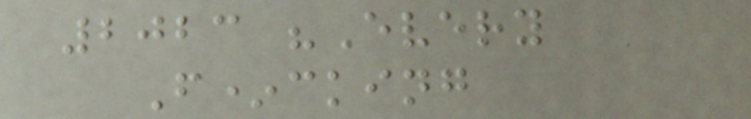2023 "Every
F*cking
